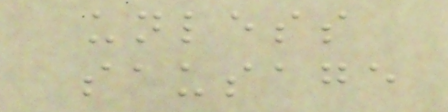unless
sausage
